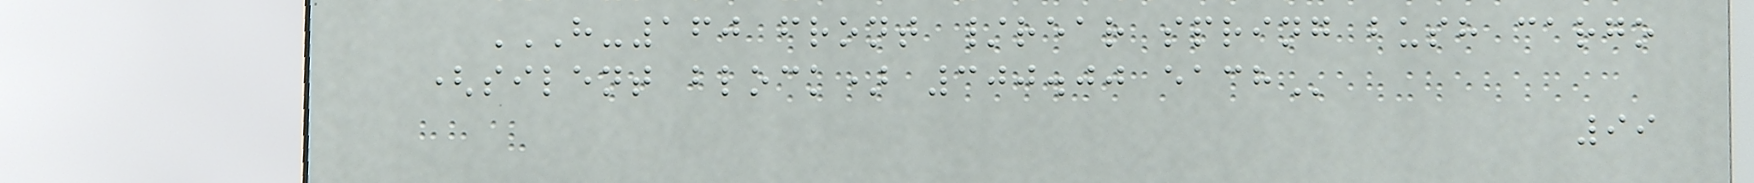H-160 FRONT /REAR SPRING BUSH CARGO
(SILENT BLOCK) 300.00 EACH
99
